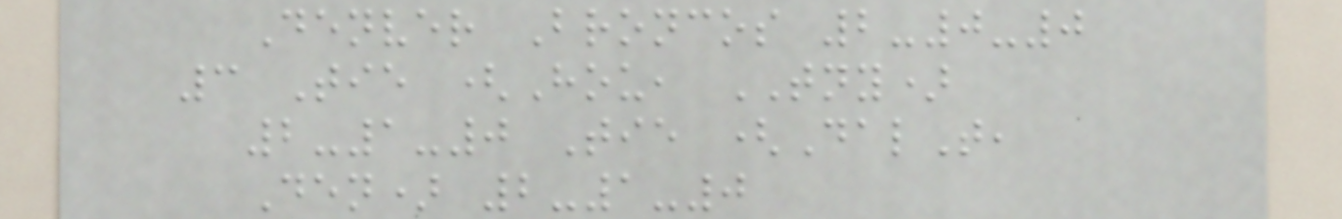Denver Broncos 2-0-0
3 Tie (Hou, TNY)
2-1-0 Tie (DalT,
Den) 2-1-0
